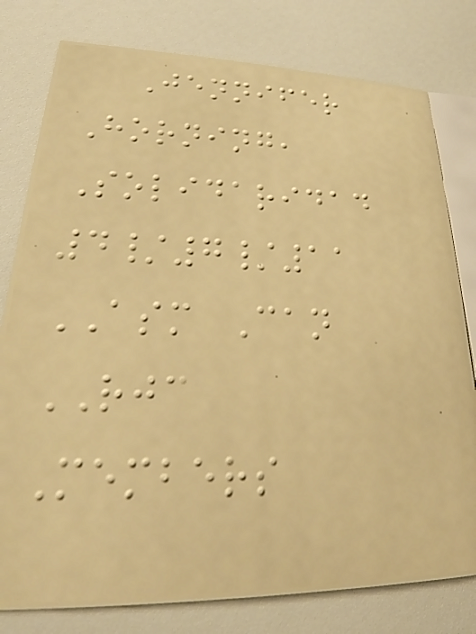Jennifer
Horning,
Solidaridad
4/7/11
ASM Can
RJC
Members
